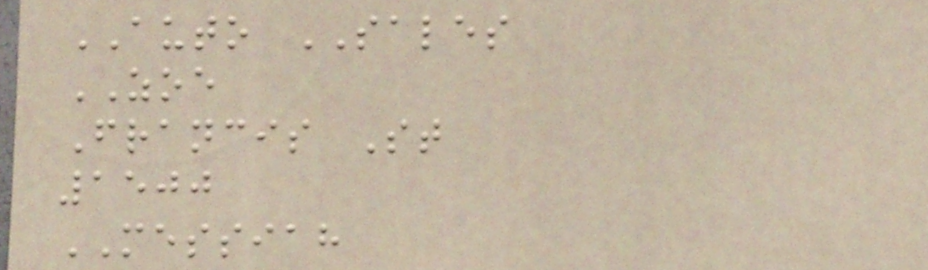AUTO SALES
ZOE
Francis St
1500
MESSIAH
